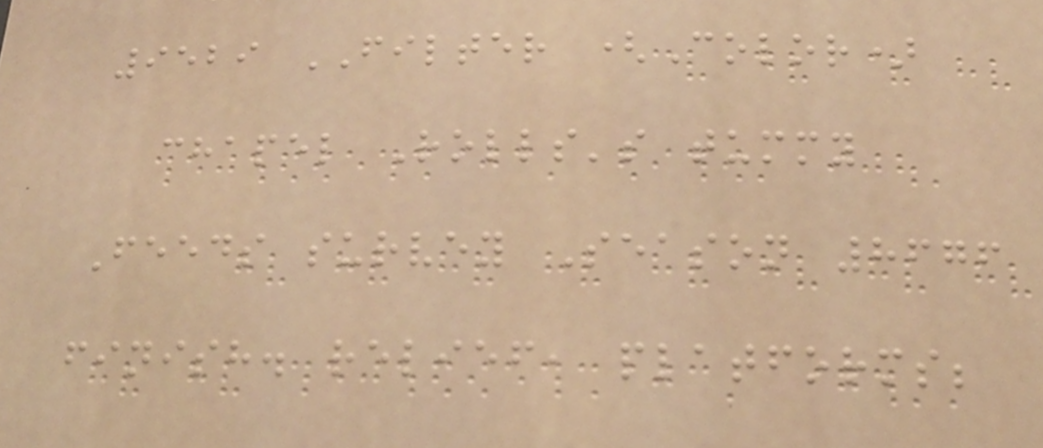9529 FILTER (Color)
chapel Rolls's tummy
Feeds survey Season 8676
finish. relief, platforms;
